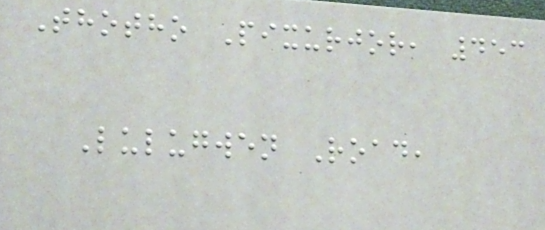Thotho Pixurjor, 453
Lulugwen Road,
